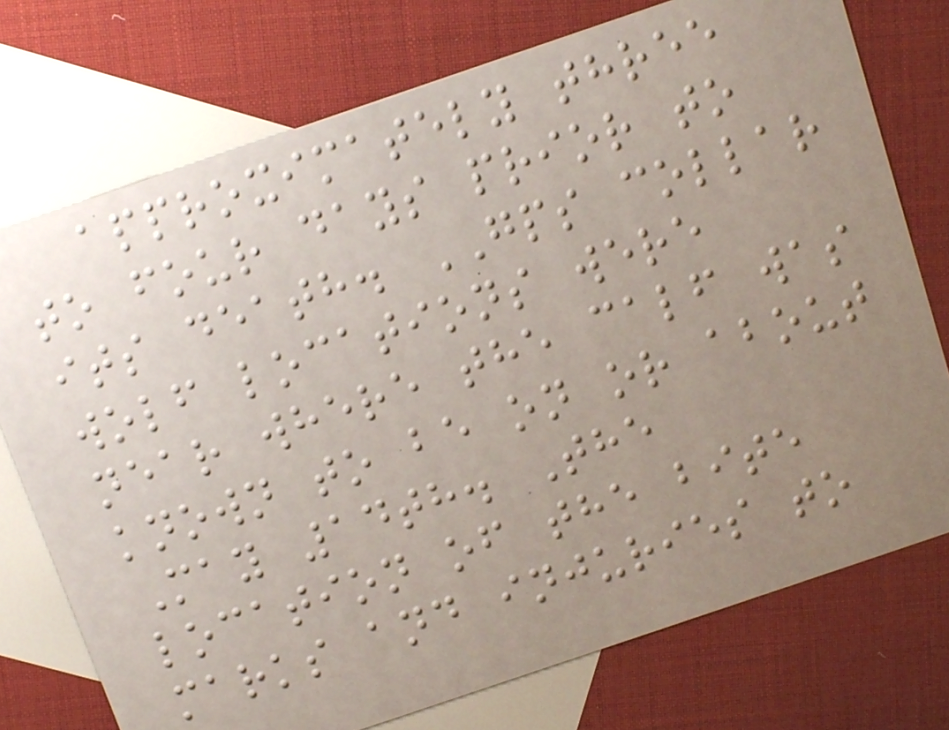approximately three
to four days prior to
its death. GPS collar
wolf locations were
near where the calf was
known to be on or about
May 14th. The
location of the bite
marks and injuries to
